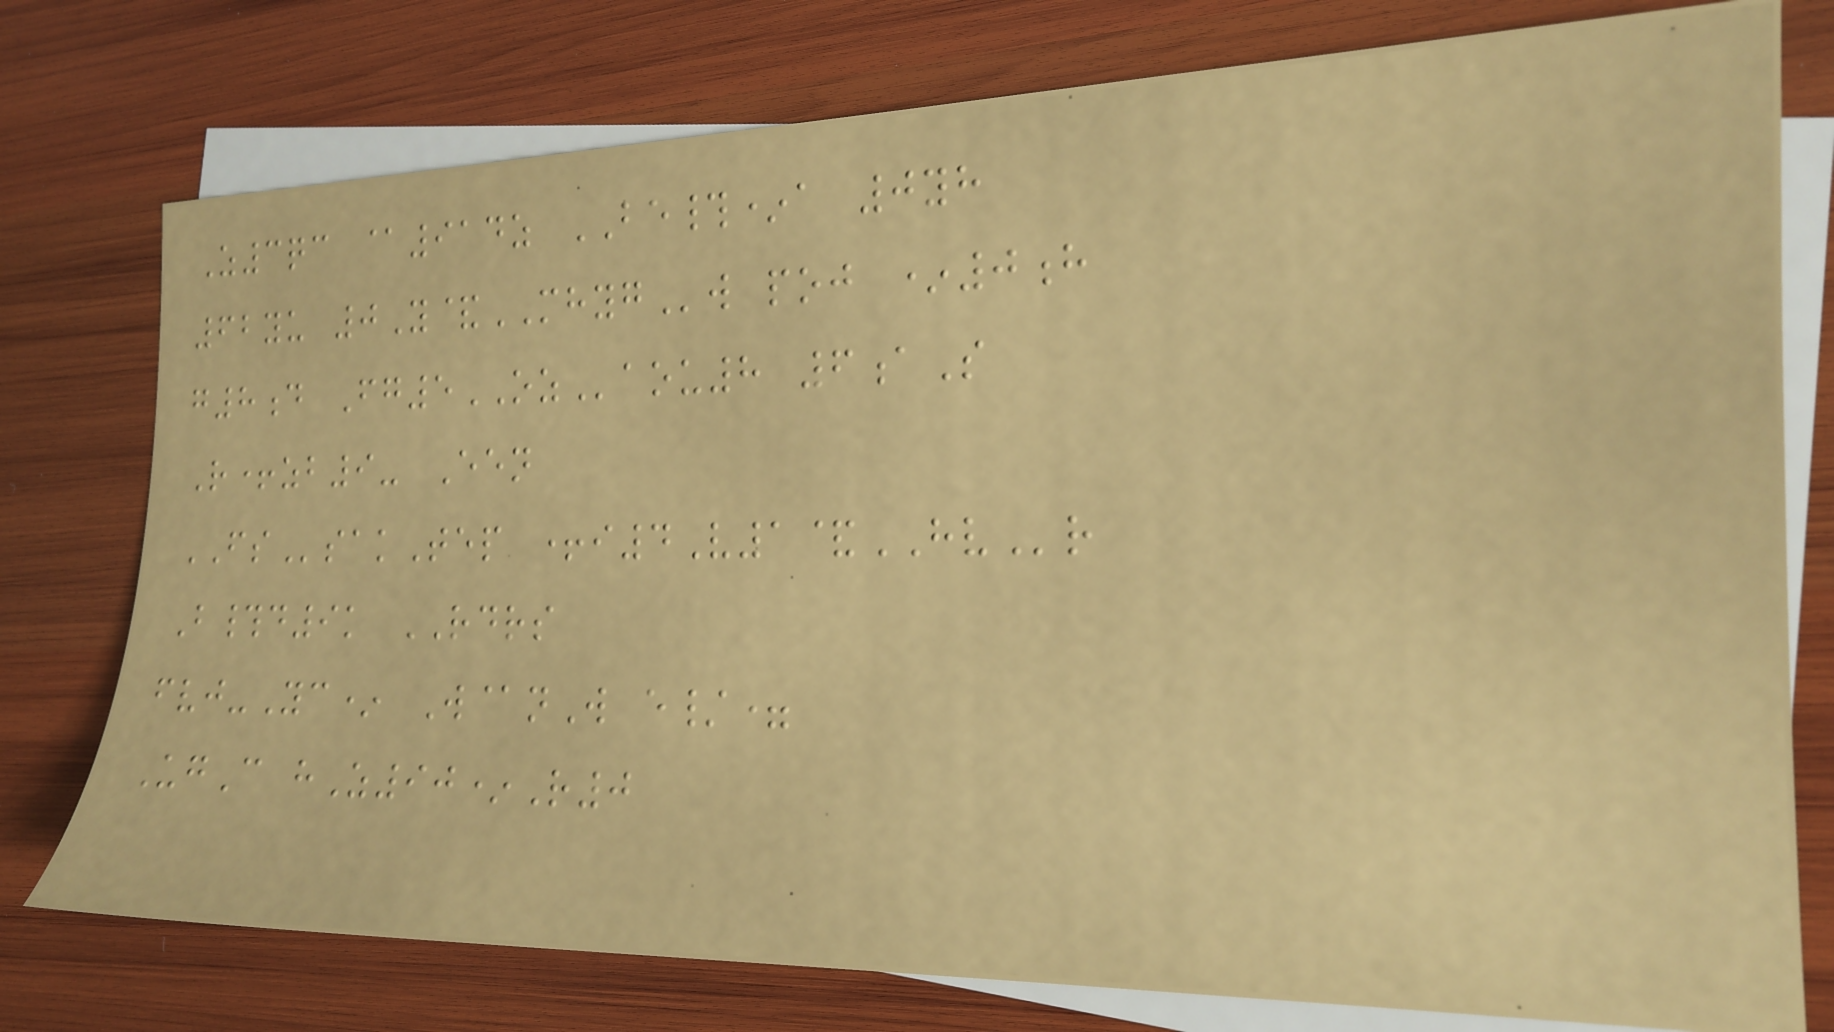Z3qc @914z BE#*a 0yh
62yu 0Y&MHYGw poj *0h
g8d Fg5OZaou8 6aS
R+zb9- Een
FSsakTep +i4V1&HVr
B#d9k RDRS
fvj-Yc* W@nW e/=
UgC hZ90*R0
